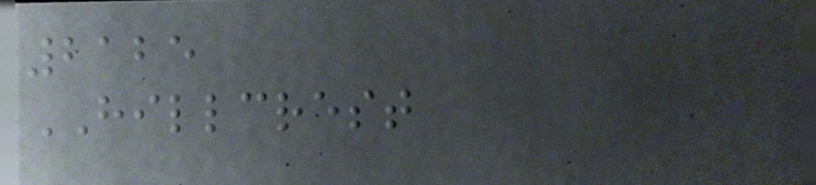2125
HILLCREST
